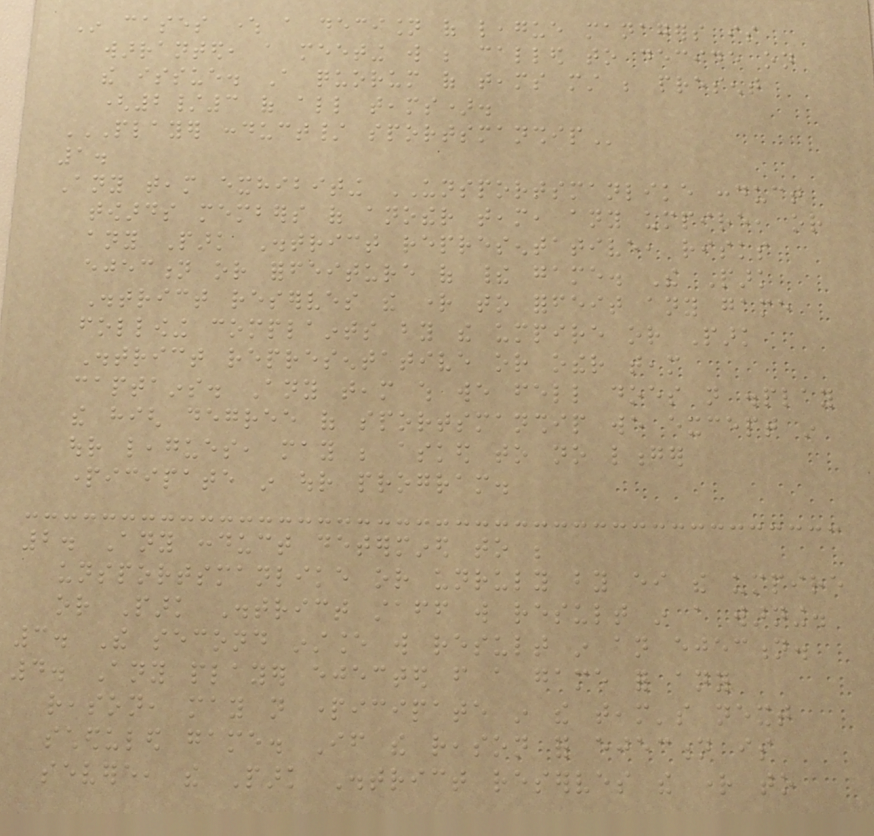In cases where a decision of league managers is
warranted, a meeting will be called to decide on
the issue. A quorum of teams must be present
(2/3 of all teams).
PLAYER CONDUCT/ SPORTSMANSHIP
1.
Any team exhibiting UNSPORTSMANLIKE conduct
towards members of another team, any umpire, or
any Park District representative, risks
ejection or forfeiture of their game. The Park
District reserves the right to forfeit any game
following complaints by the umpire or Park
District representative or other team
captains. Any team which we fell does not display
the high degree of sportsmanship we except in
our leagues, may be asked to no longer
participate in our program.
2. Any conduct determined to be
unsportsmanlike or unruly by either the umpire
or Park District staff will result in a warning.
3. The second instance will result in an ejection.
4. Any player ejected from a game for any
reason, may not participate in the team's next
scheduled game. If the reason for ejection is
severe, the Park District reserves the right to
